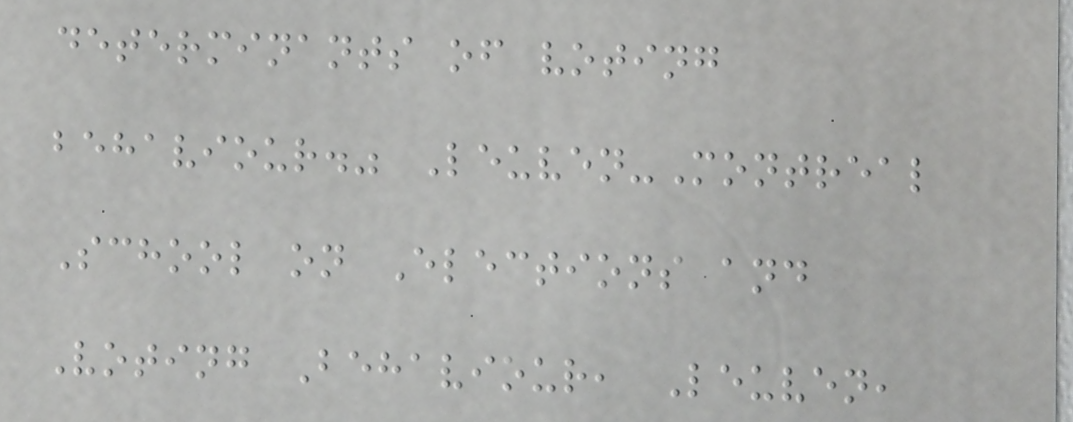determinants of voting
behaviour." Leuven-Montreal
School on Elections and
Voting Behaviour, Leuven,
